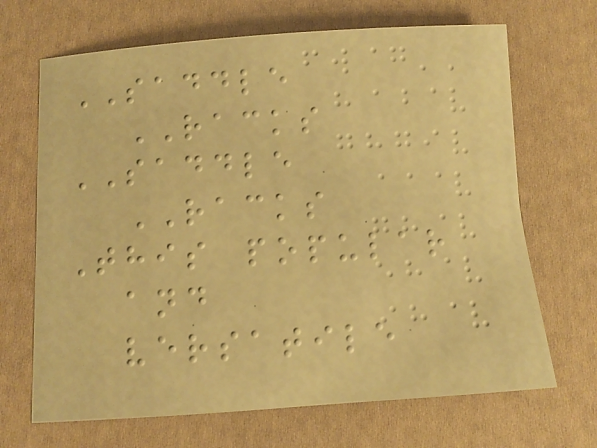SADDLE
RACKS
SADDLE
RACKS
This popular
and
versatile
